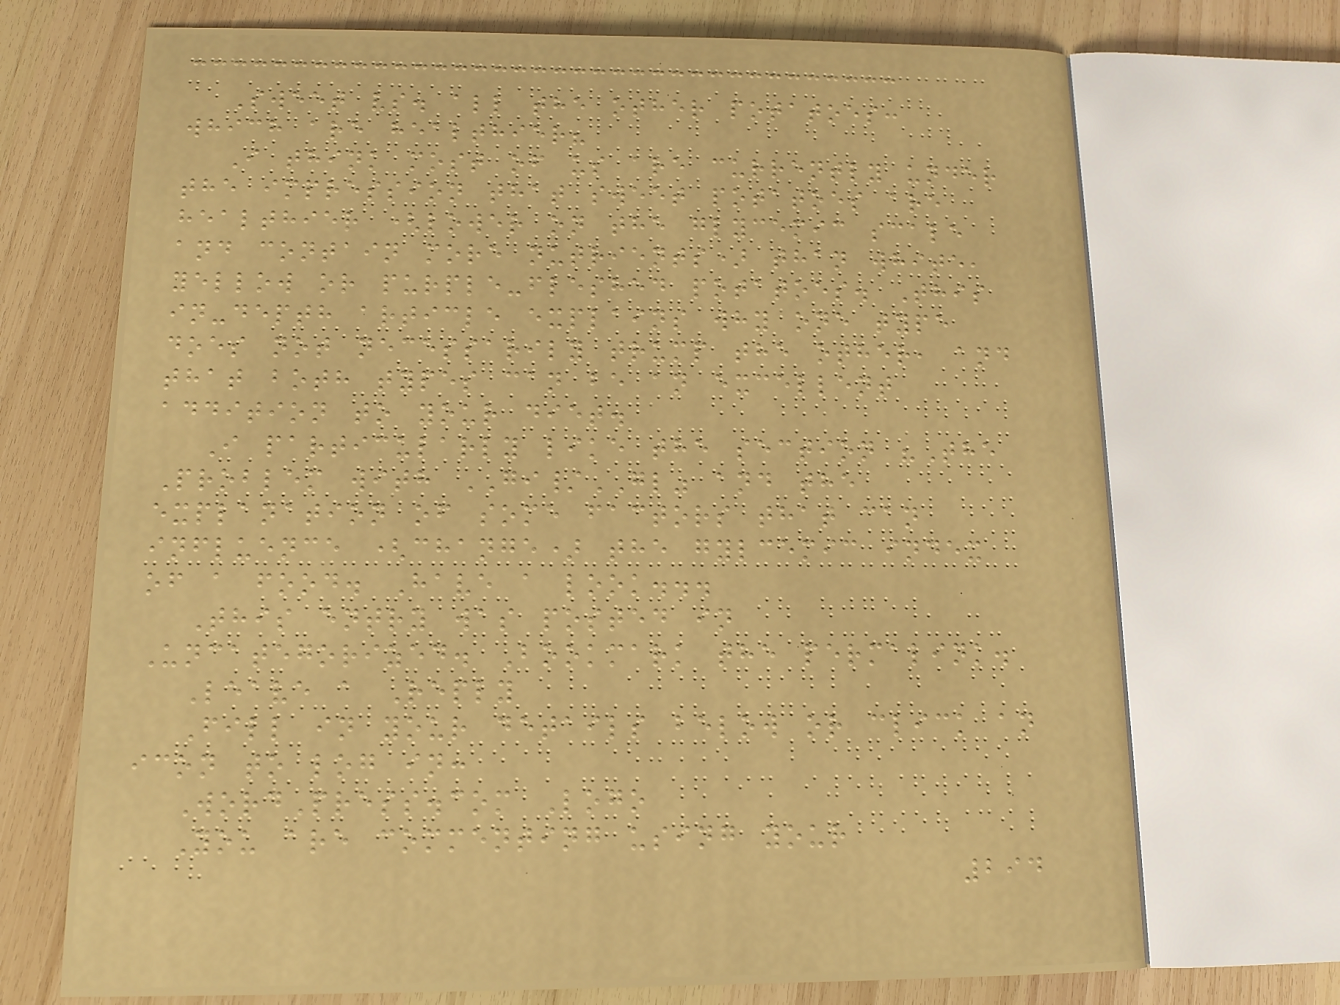Sweet vs. all the other potatoes:
which are healthier?
I think most of us are currently under
the impression that sweet potatoes are
healthier (lower on the glycemic scale
and contain more nutrients) than white,
yellow or purple-fleshed potatoes. This
in-depth article explains why one type
does not necessarily trump the other, and
that both types can be an excellent
addition to your diet.
I particularly like the section "The
Problem with GI/GL" and the
explanation of some factors that can
influence (change) the gylcemic index
of a food. Have a look...
This entry was posted in
Uncategorized. Bookmark the permalink.
Leave a Reply
Fill in your details below or click an
icon to log in:
WordPress.com Logo
You are commenting using your
294
